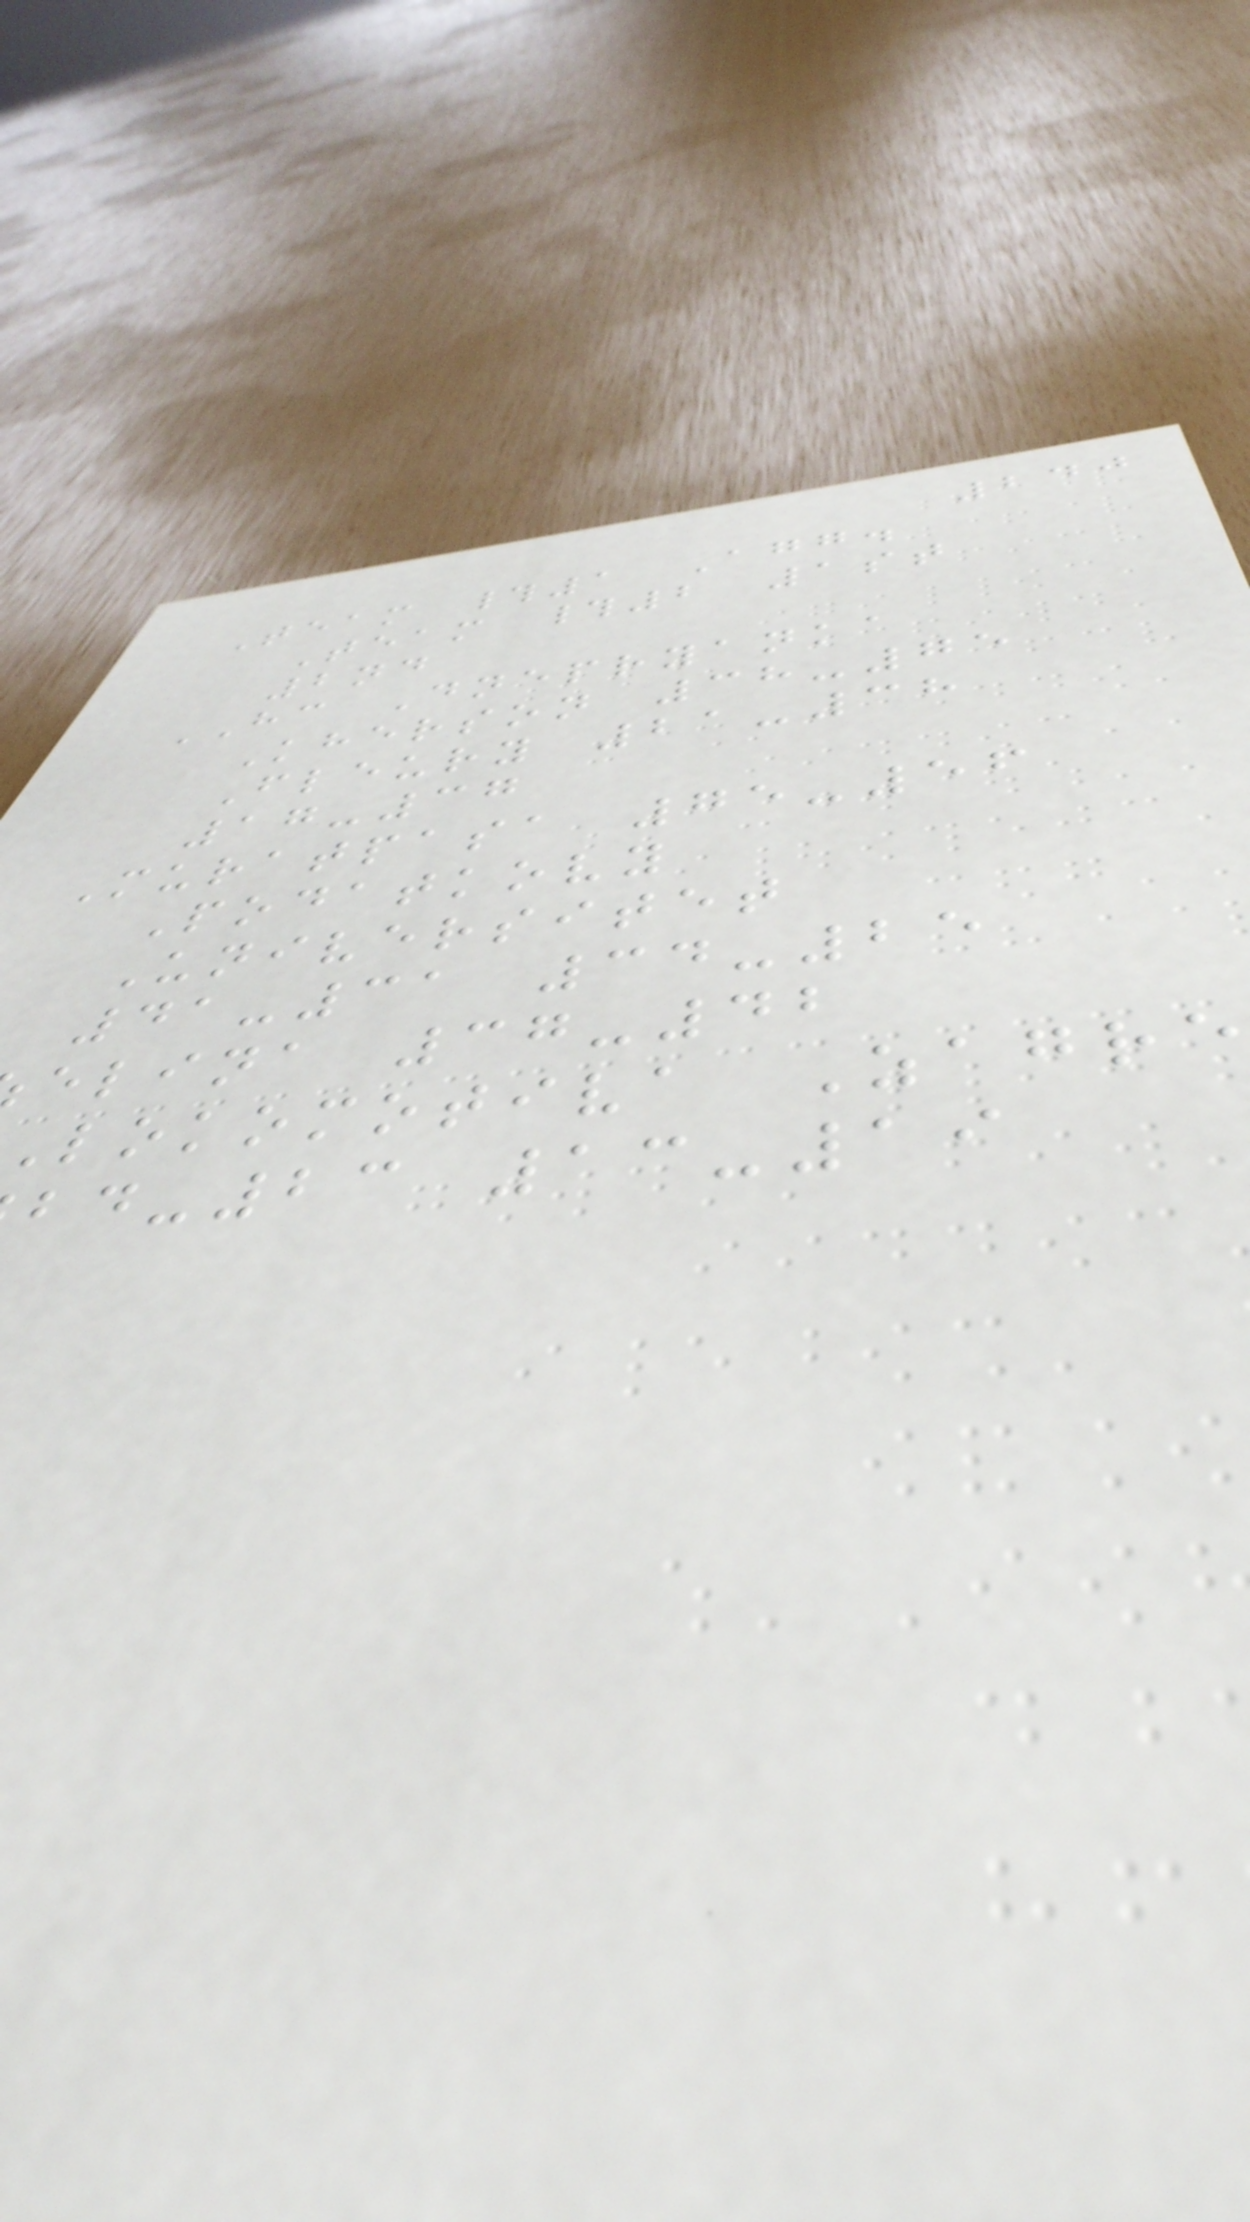240
Team #1 Agg.
Team #2 1st
2nd
HC Dnepryanka
Kherson 38-75
Fleury 21-38
17-37
Muratpasa 75-56
Podatkovy
Universitet
41-31 34-25
elina 37-42
lokomotiva Zagre
-23 13-19
